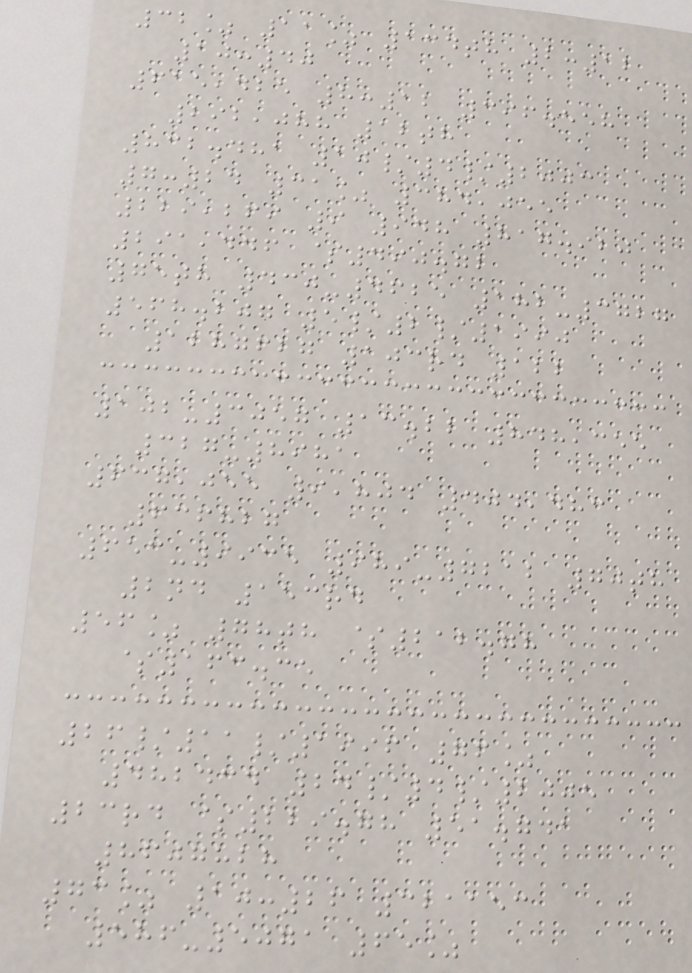32% 11% 134th 2:12
10:40
615,425 8:12 396.558
292,088 12th
832.481 10/4/2003
7:24 31% 384,055
229,269 9 948 817.920
291,446 $490.72
75th 430-4625 182-3727
568.207 5/2/1990
1287627 103rd 122
102-3057 13.22 848,355
327-8981
637,055 9,804 404,483
636827
653-9935 989-7212 70th
2nd 153rd
56% 78th $212.78
$163.35
26/11/1996 76%
482434 24/4/2005
23rd $229.78 51.741
8607828
73% 10:26 321153
586-5071 65%
